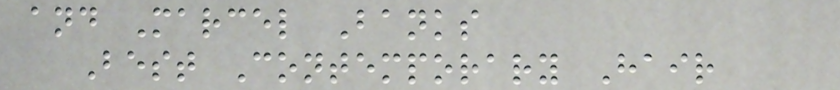and Marcel Banks
Best Contemporary Hair
